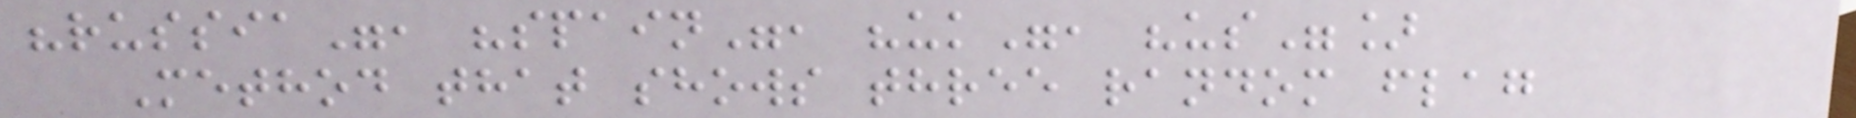"russia", "spain", "uk", "us"]
Method that shows three random flag
